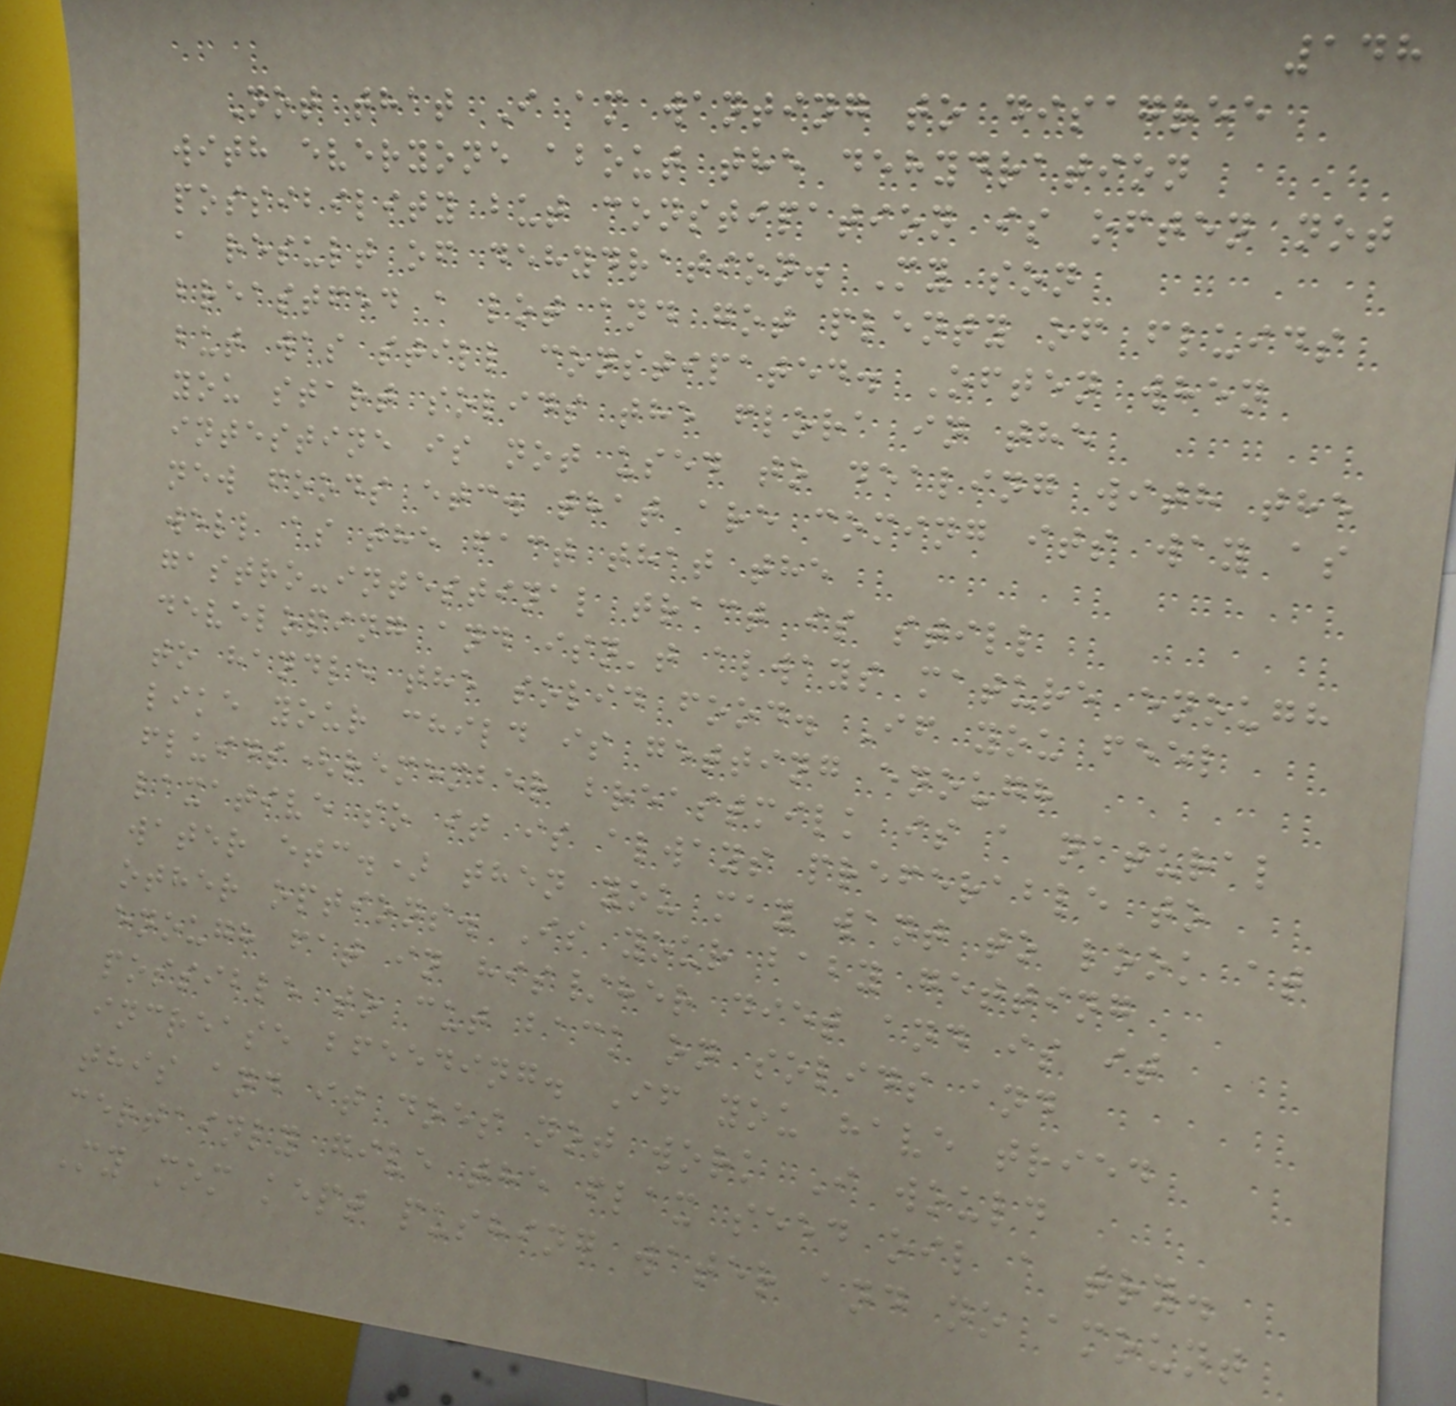148
Not that I am wanting to disagree
with everyone about the dehydration
possibility but constipation is often not
a result of dehydration. My son
breastfed a lot and got plenty of fluids
but was still constipated. Often when
you start solids the flora in the
intestine is not used to dealing with the
new foods etc. that are coming its way as
well as the fact that the
gastro-intestinal tract is still
developing and isn't always mature enough
to handle the solid food. If you feel
like your child is getting enough
fluids(remember breastmilk is a natural
laxative so it is always preferable to
water etc.) then you may want to look at
other options. Is your baby getting
enough fat in his/her diet and is it
possible to cut back on solids and
increase bfeeding. If you have tried
this and it does not work I would
certainly give the flax seed oil a try.
My mom kept pushing water and no amount
